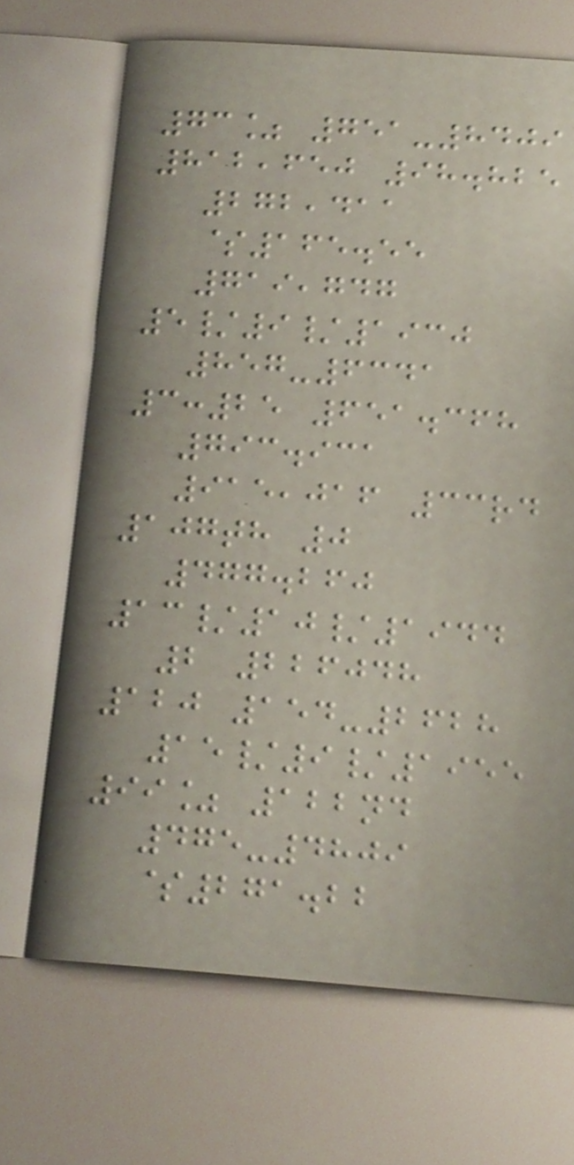73% 751-8409
812,650 98.825
272,411
$165.55
719,747
5/9/1930
857-6341
3:25 651.368
793.931
915,016 33rd
107th 0
477.260
13/10/1944
2 226048
120 154-2628
15/9/1955
99% 122nd
475-4809
$271.22
